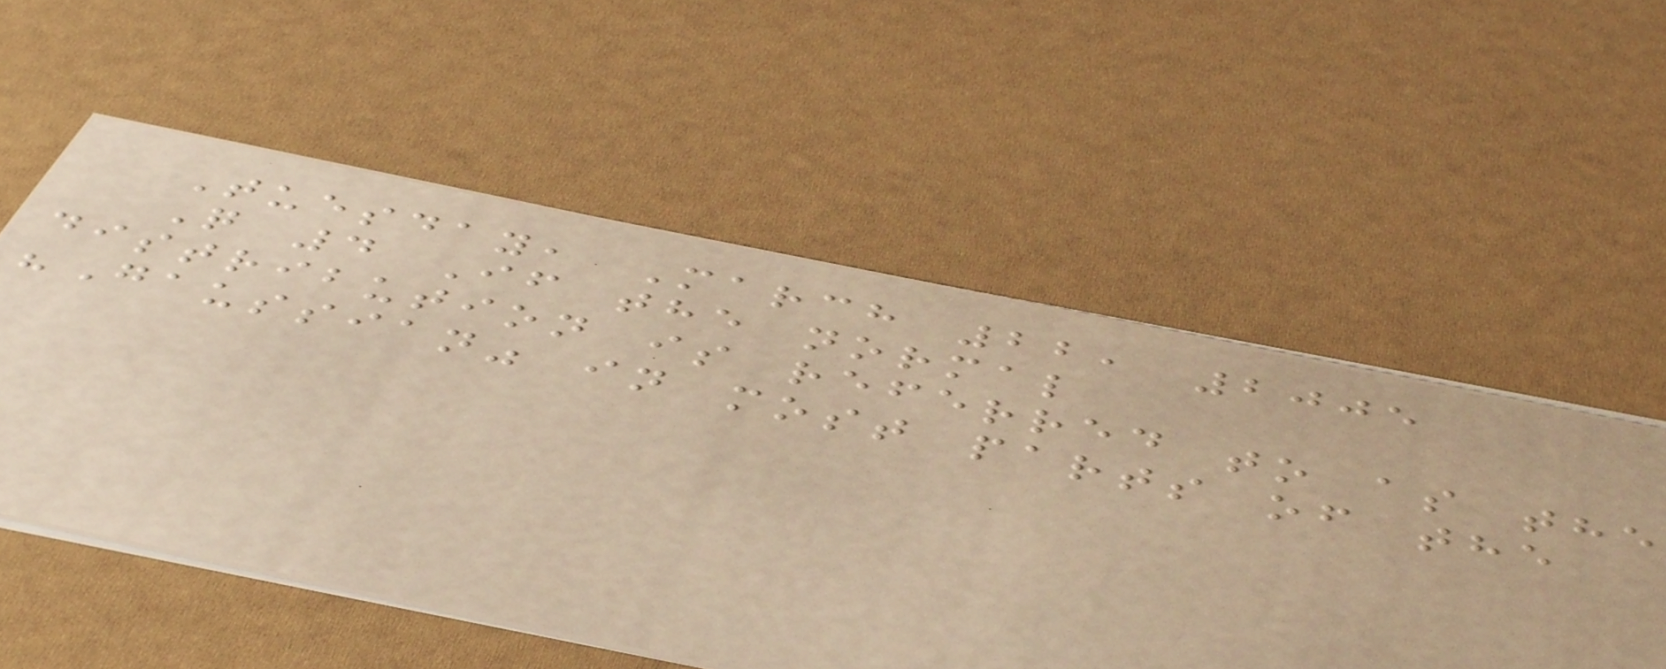Tuesday, March 22, 2005
Q 4 If the normal
distribution is referred to as the
"Gaussian" in most parts of the
